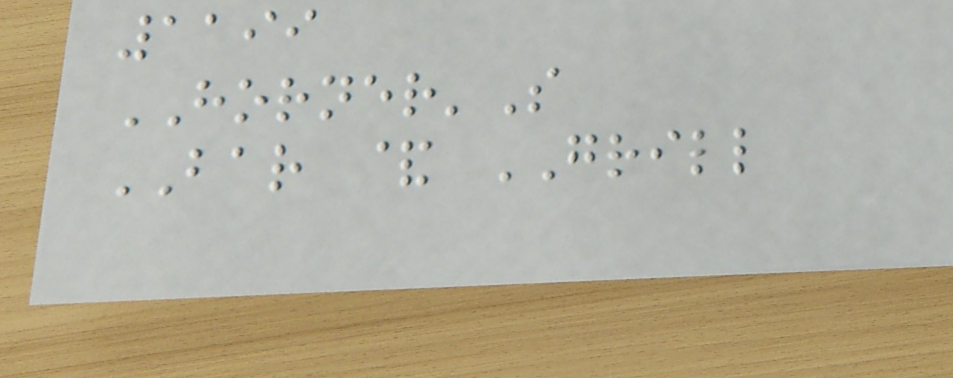1199
HORNER'S
BAR & GRILL
